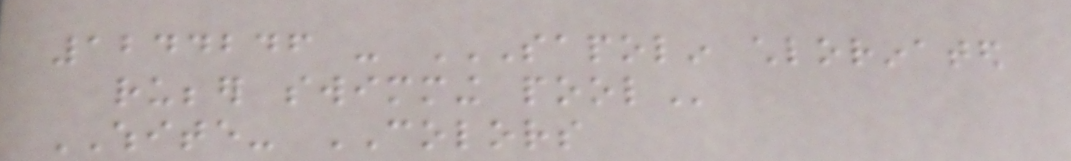1244246 - SAPOLIN CHLORINATED
RUBBER SWIMMING POOL
WHITE- COLORS
